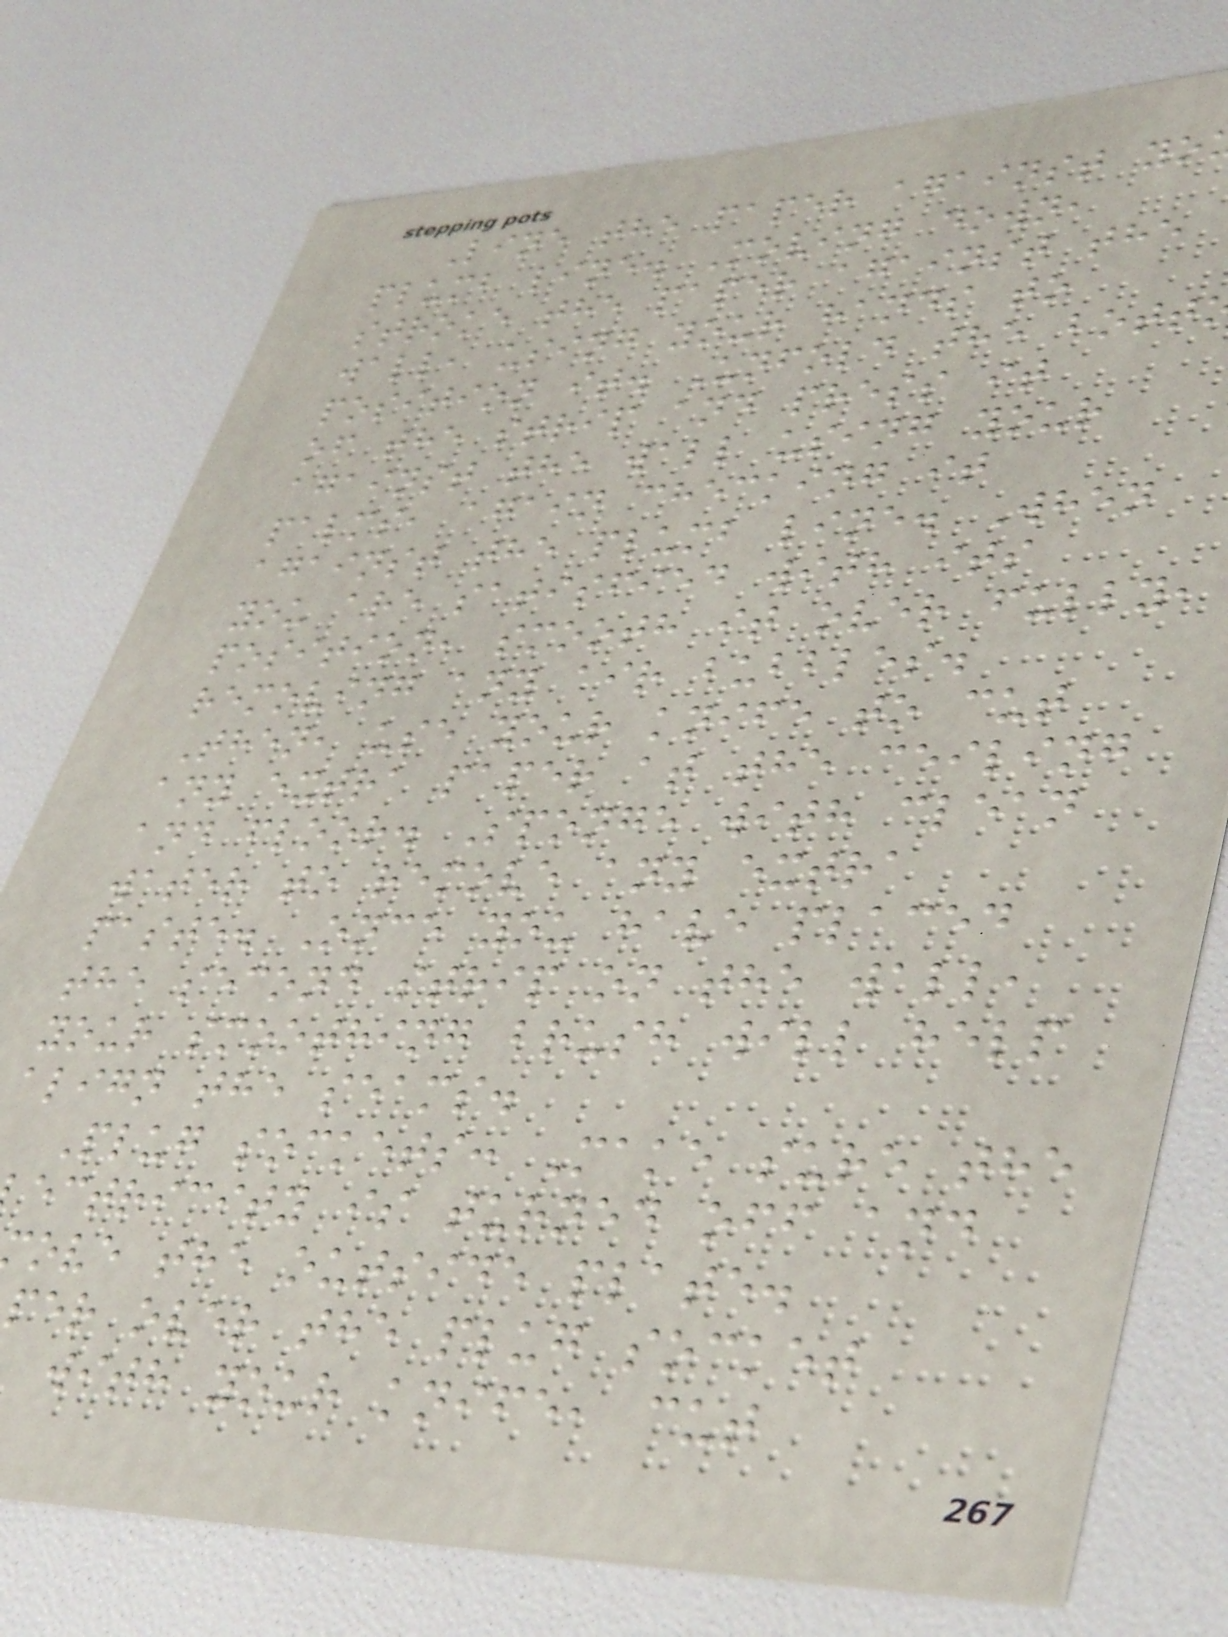Line the paper against yo
plumb line. Moving down,
stroke the paper against the
wall, using your hands to
position it. Unfold the bott
of the strip and press it
against the wall using your
palms, again checking it
against the plumb line. When
you are satisfied with its
position, smooth it over fully,
removing any air bubbles.
Then, use your knife to cut
any extra paper at the ceiling
and floor. Sponge with clean
water to remove any extra
paste. Once you have placed
the second strip on the wall,
your smoothing brush will help
align the seams.
Plug sockets: Make sure the
ectricity is turned off and
ove the outside plate.
per over the plug socket
with your knife, cut
